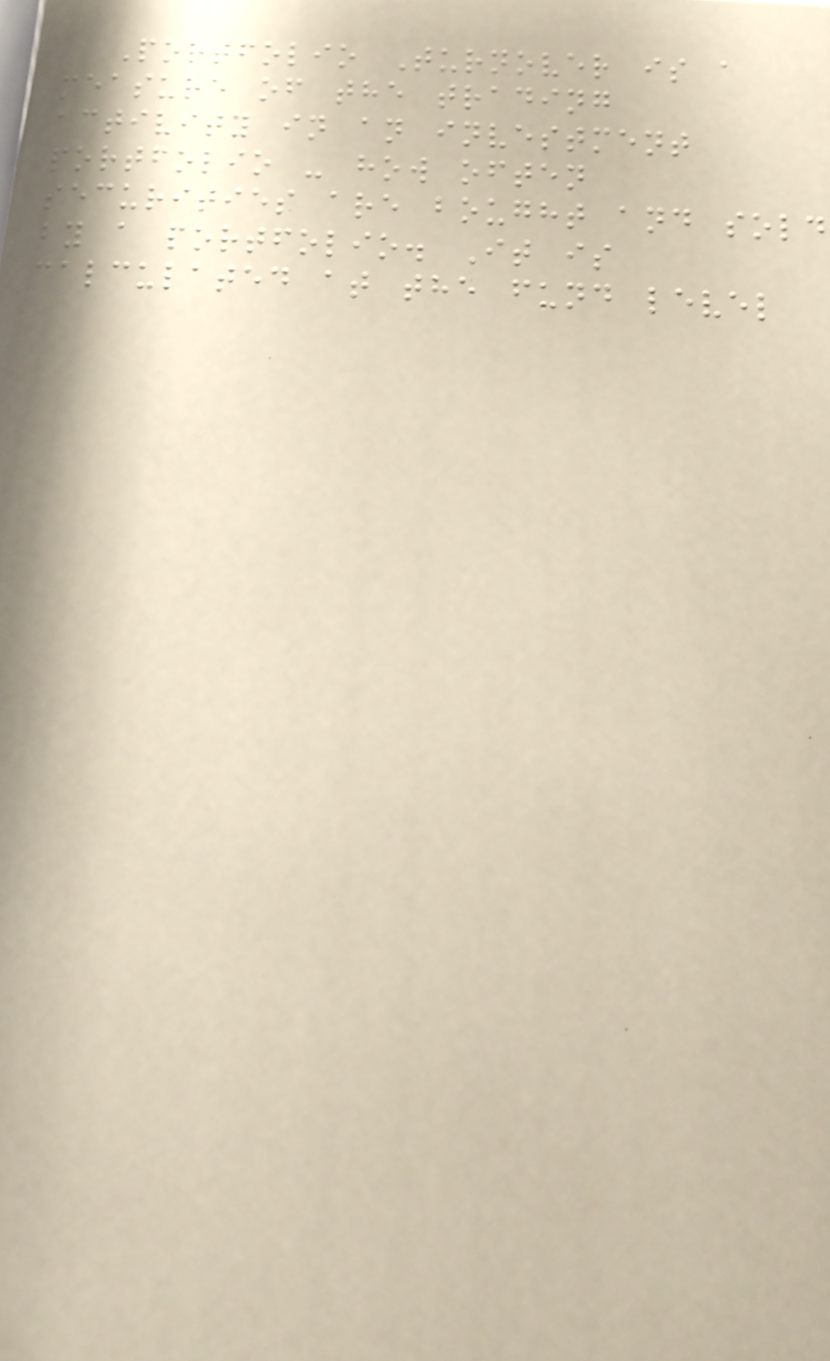Portfolio Turnover is a
measure of the trading
activity in an investment
portfolio - how often
securities are bought and sold
by a portfolio. It is
calculated at the fund level
